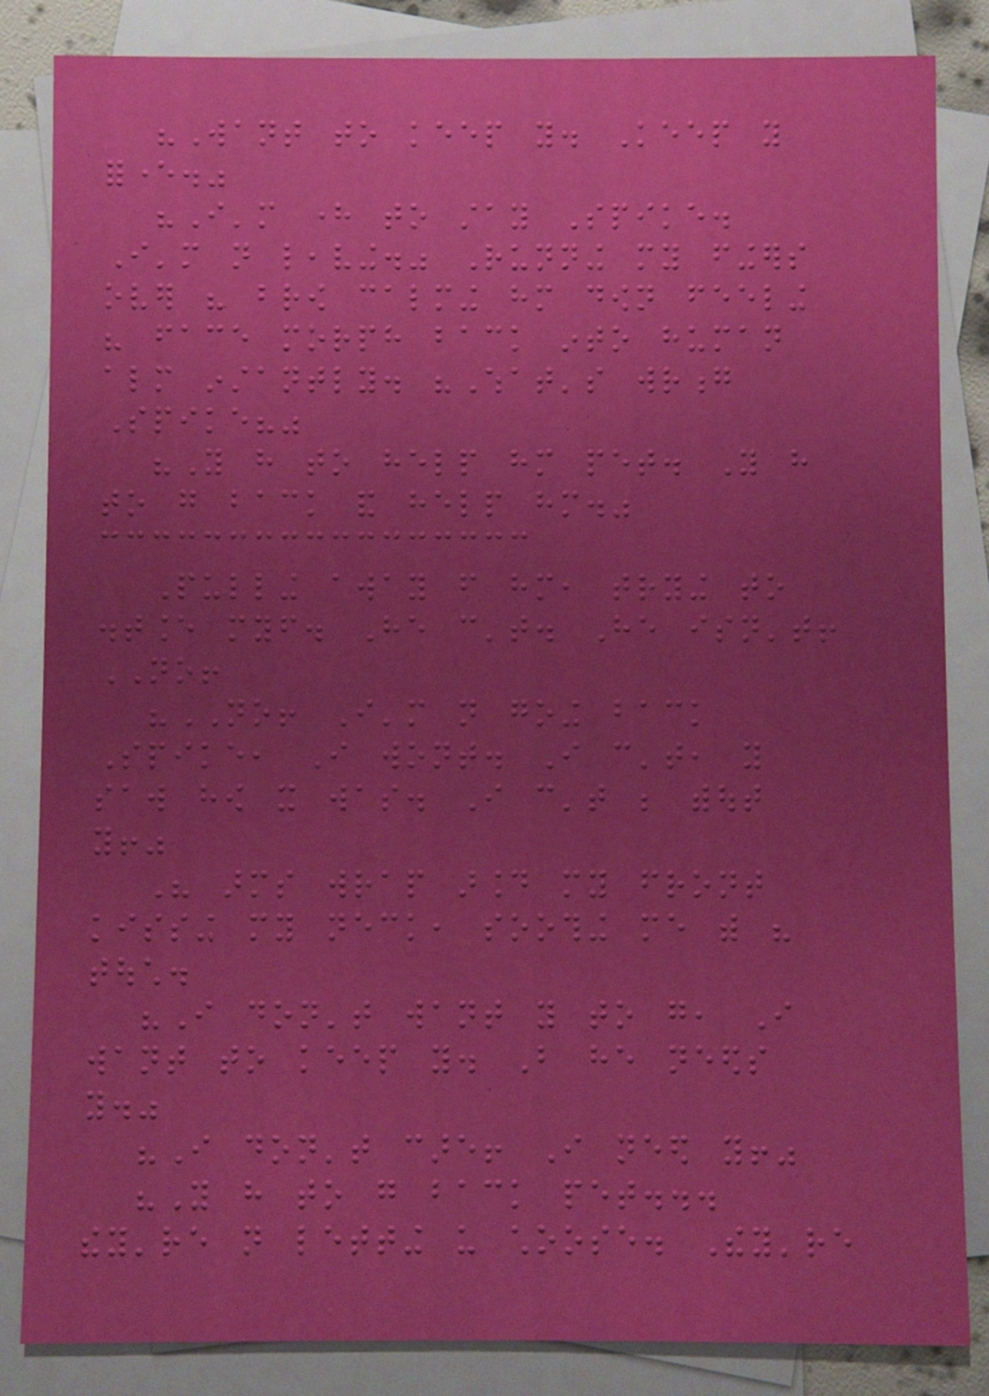"Want to keep you. Keep you
forever."
"I'm here to stay Spike.
I'm not leaving." Running my fingers
over his brow calming him down feeling
his face morph back into human
almost instantly. "What's wrong
Spike?"
"You have to help him pet. You have
to go back and help him."
Pulling away from him, trying to
distance myself. He can't. He isn't!
NO!
"NO! I'm not going back
Spike, I wont. I can't, you
saw how it was. I can't be without
you!"
His arms wrap around my front
kissing my neck, soothing me with his
touch.
"I don't want you to go, I
want to keep you. But he needs
you."
"I don't care! I need you!"
"You have to go back pet...
they're not letting us choose. They're
